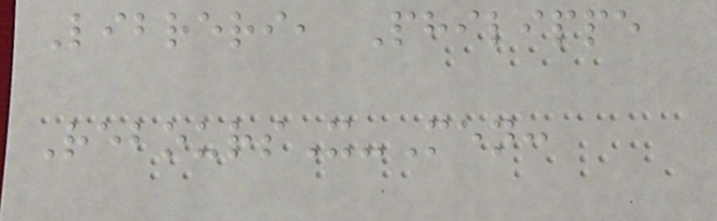Libreri, Philippe
ReboursX-Men:
